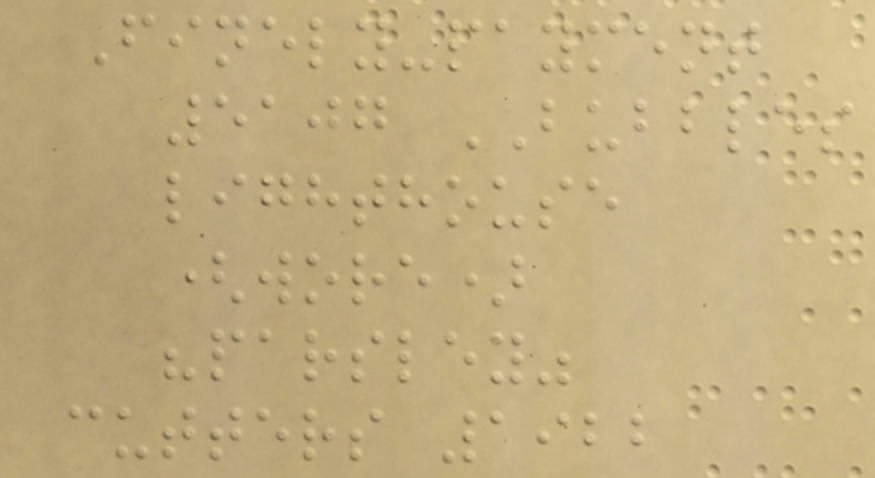Finely-payment
5107 BUBBLES
lighthouse
(wore)
"parsley"
cutters 1922
